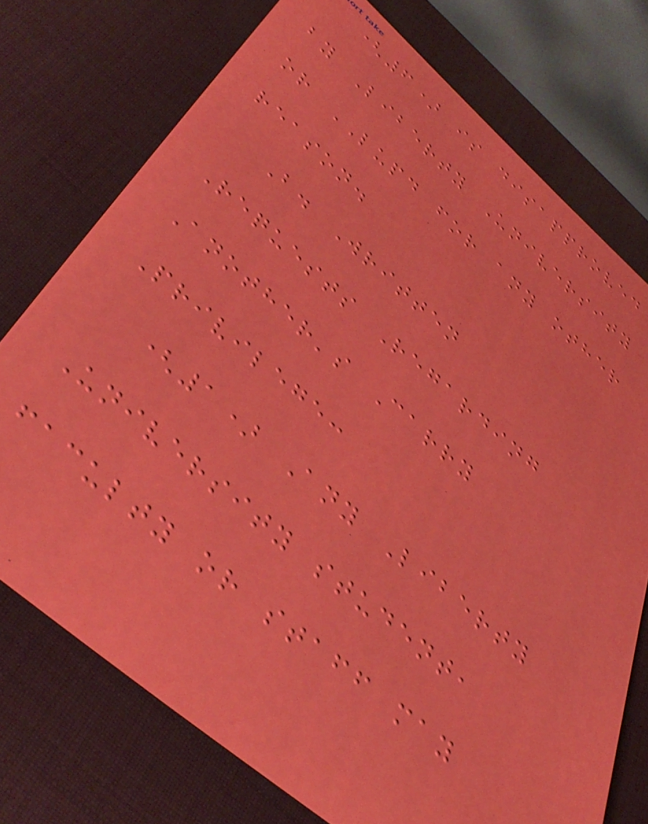(6) is disapproved
by Liberty University
or LUPD for any other
reason.
B. Written
Requests Regarding
Another's Carry
Privilege:
(1) Any Liberty
University student,
faculty or staff may
